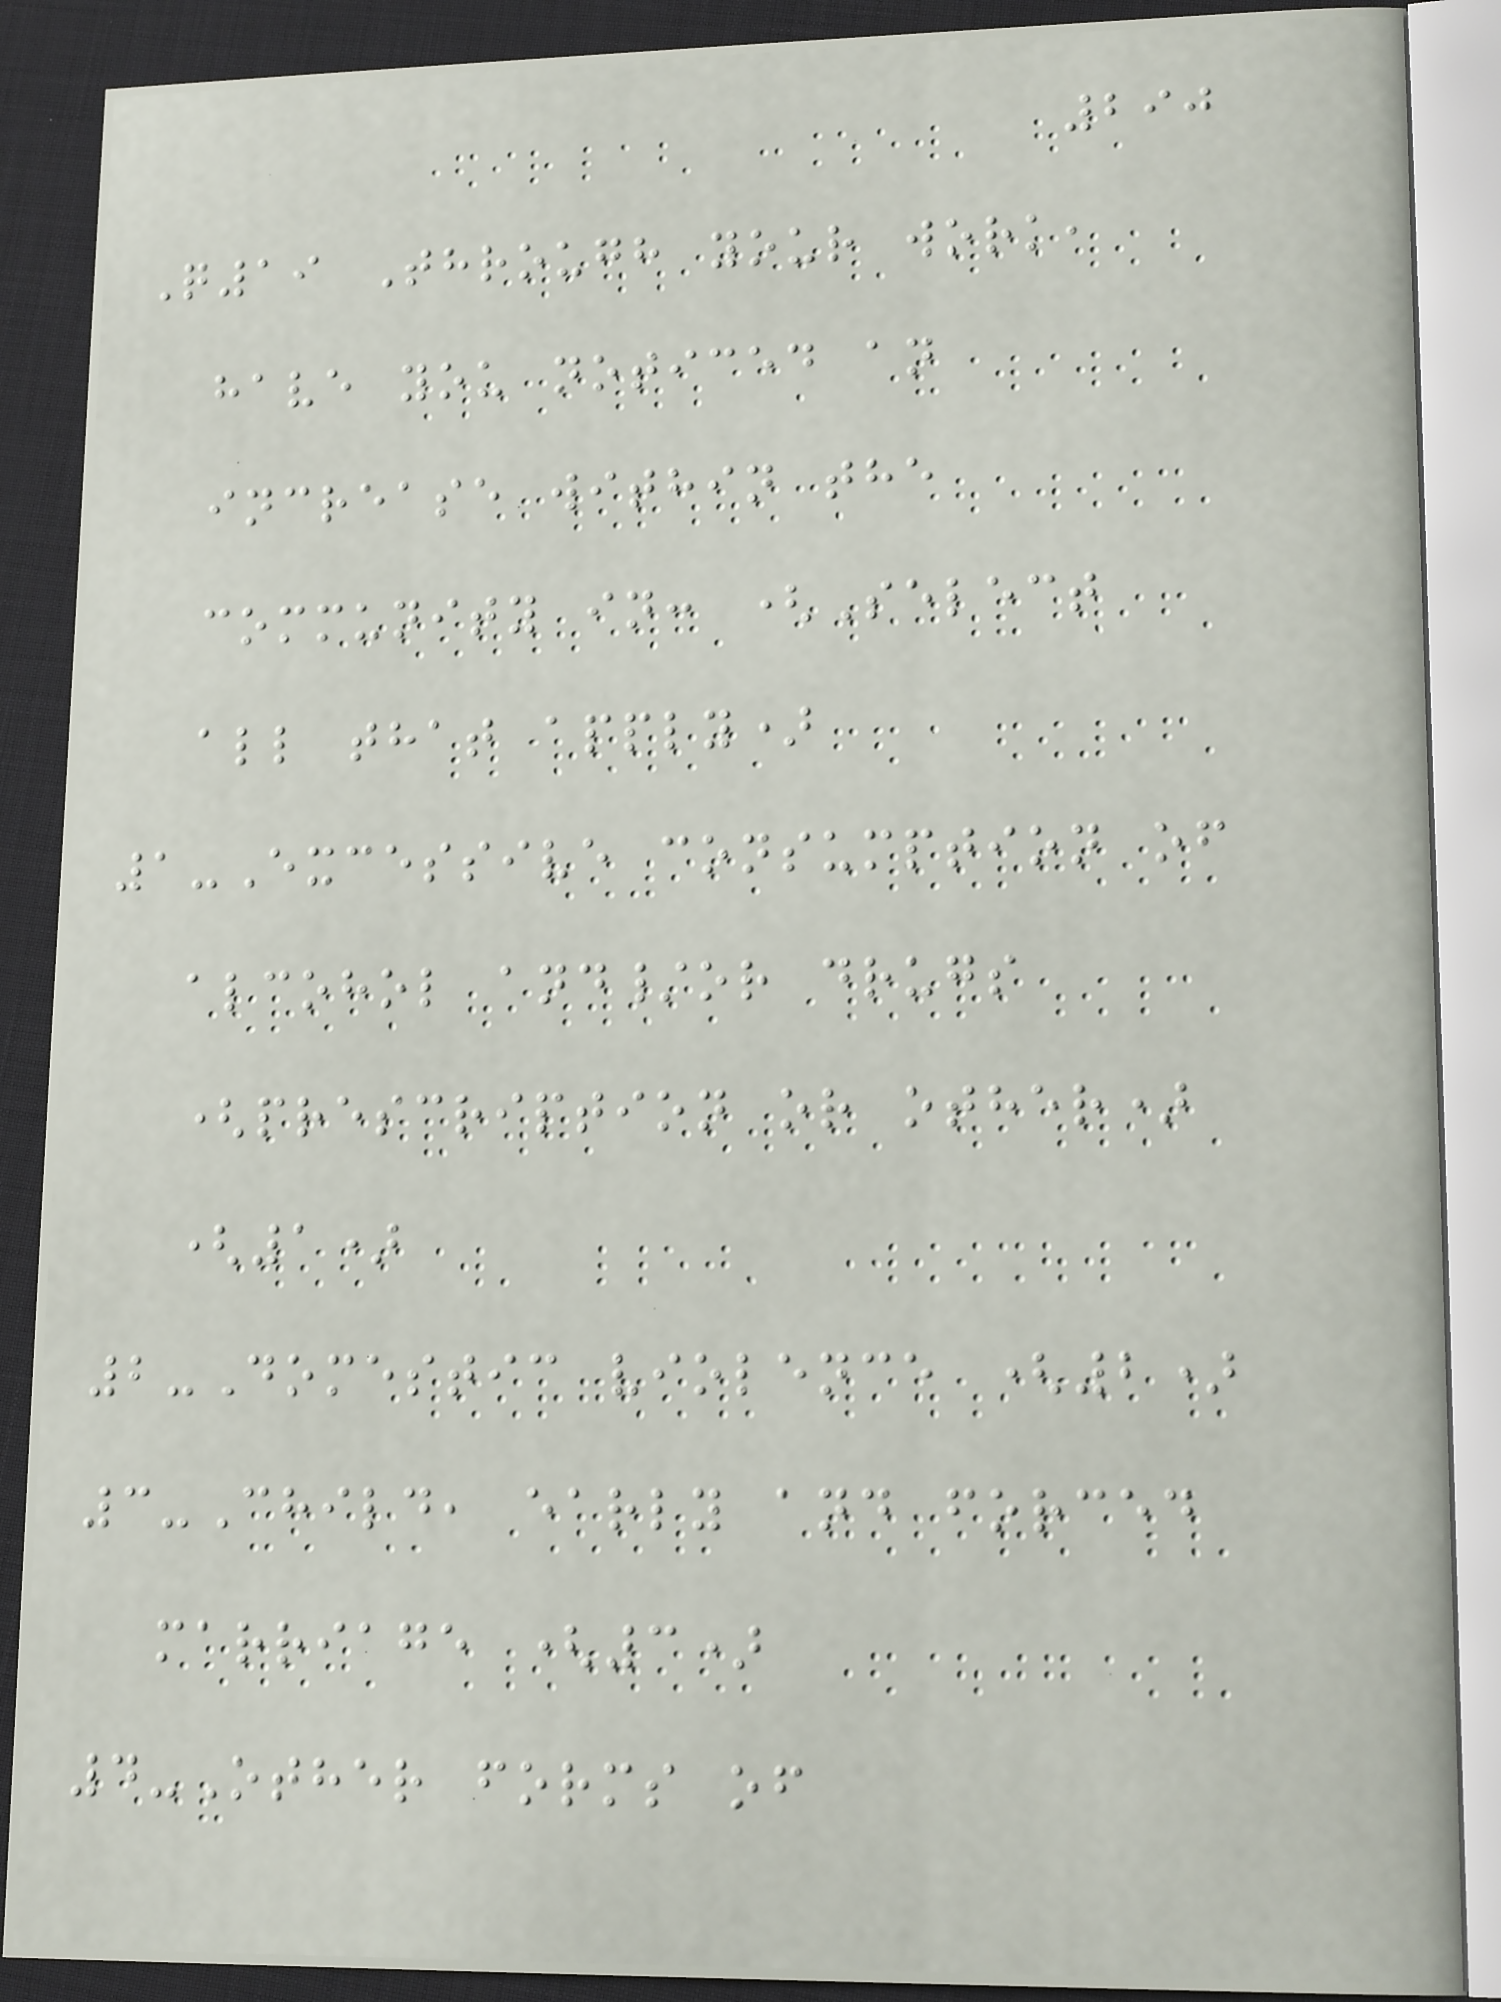290
Q19 Through your work,
have you noticed an
increase within the
community in: (Select
all that apply)
1-Excessive consumption of
alcohol and/or drugs
(prescription or other)
(1)
2-Domestic violence (2)
3-Child, early and forced
marriage (3)
4-Other forms of
